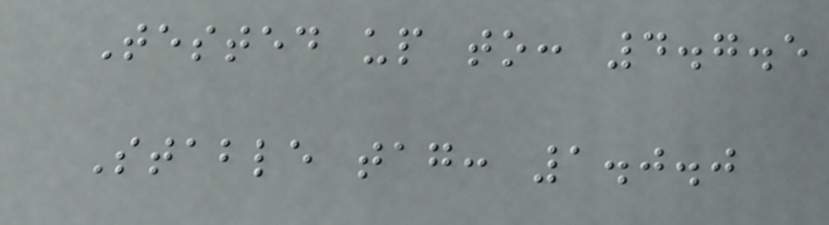Tested up to: 4.7.5
Stable tag: 1.0.0
